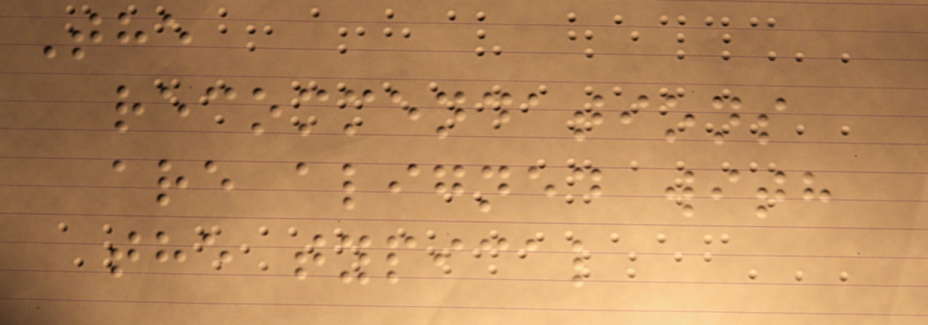The
recommendations
are aligned with
the typical
